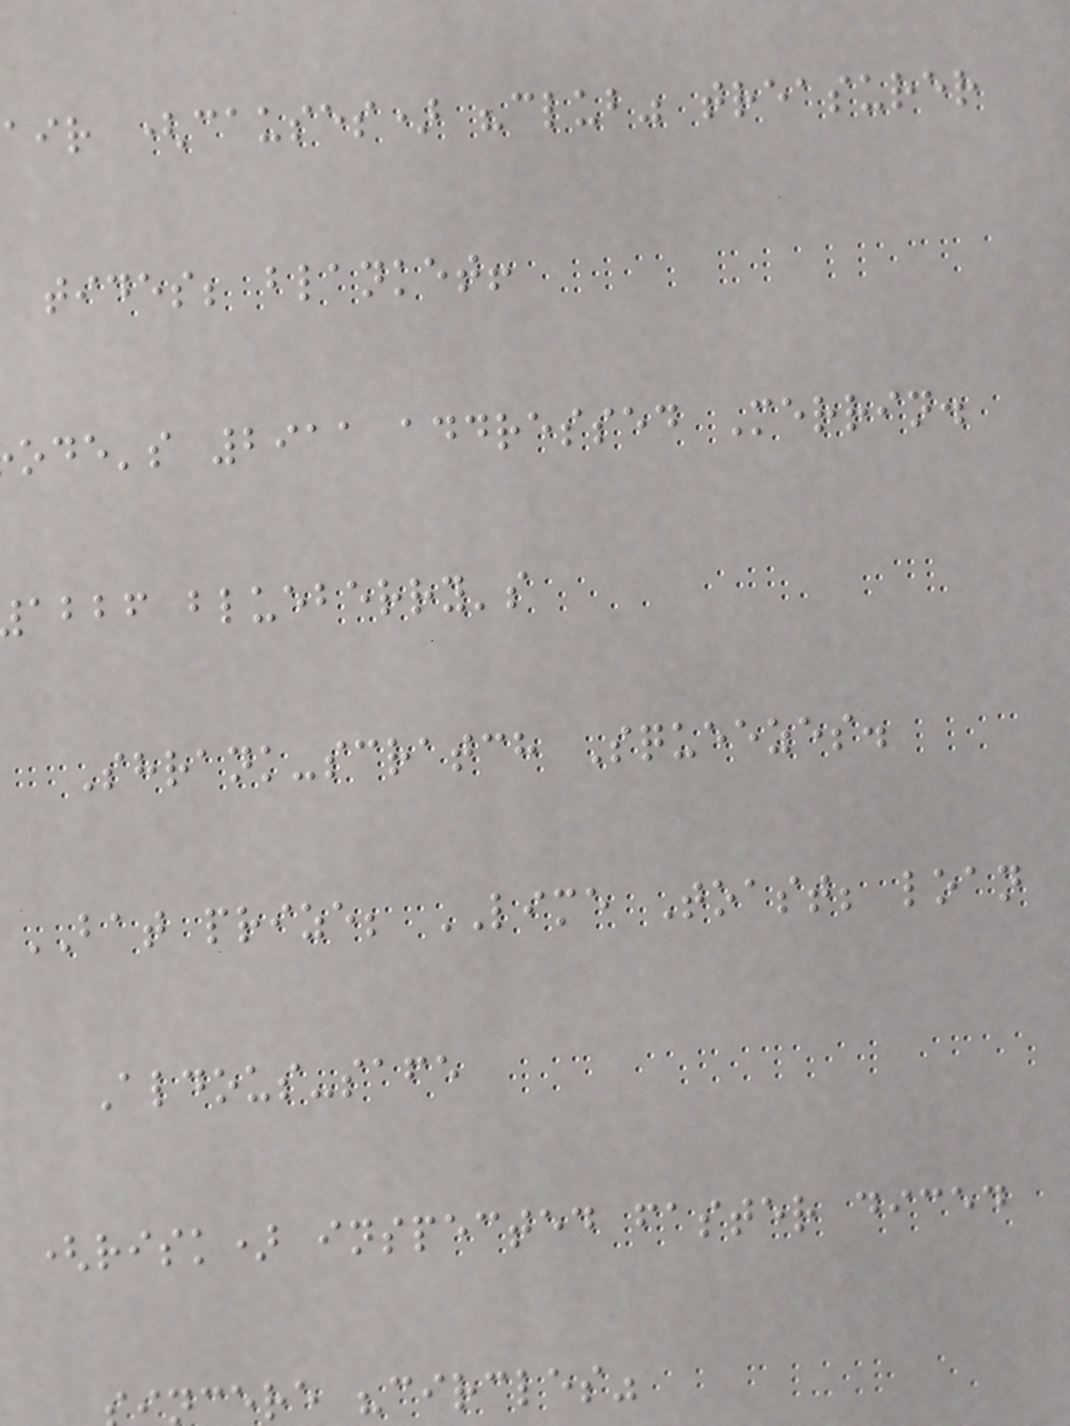air (causes) "club" treasurer
tides; blanket!
ode's 2911 addressed Merrin.
abbf blueberry's
Shrank-scratch Squeezes.
BAT prize; LIME Toast; loan
Aldous-safe
(risk) inspected faster diced
cere "circles"
